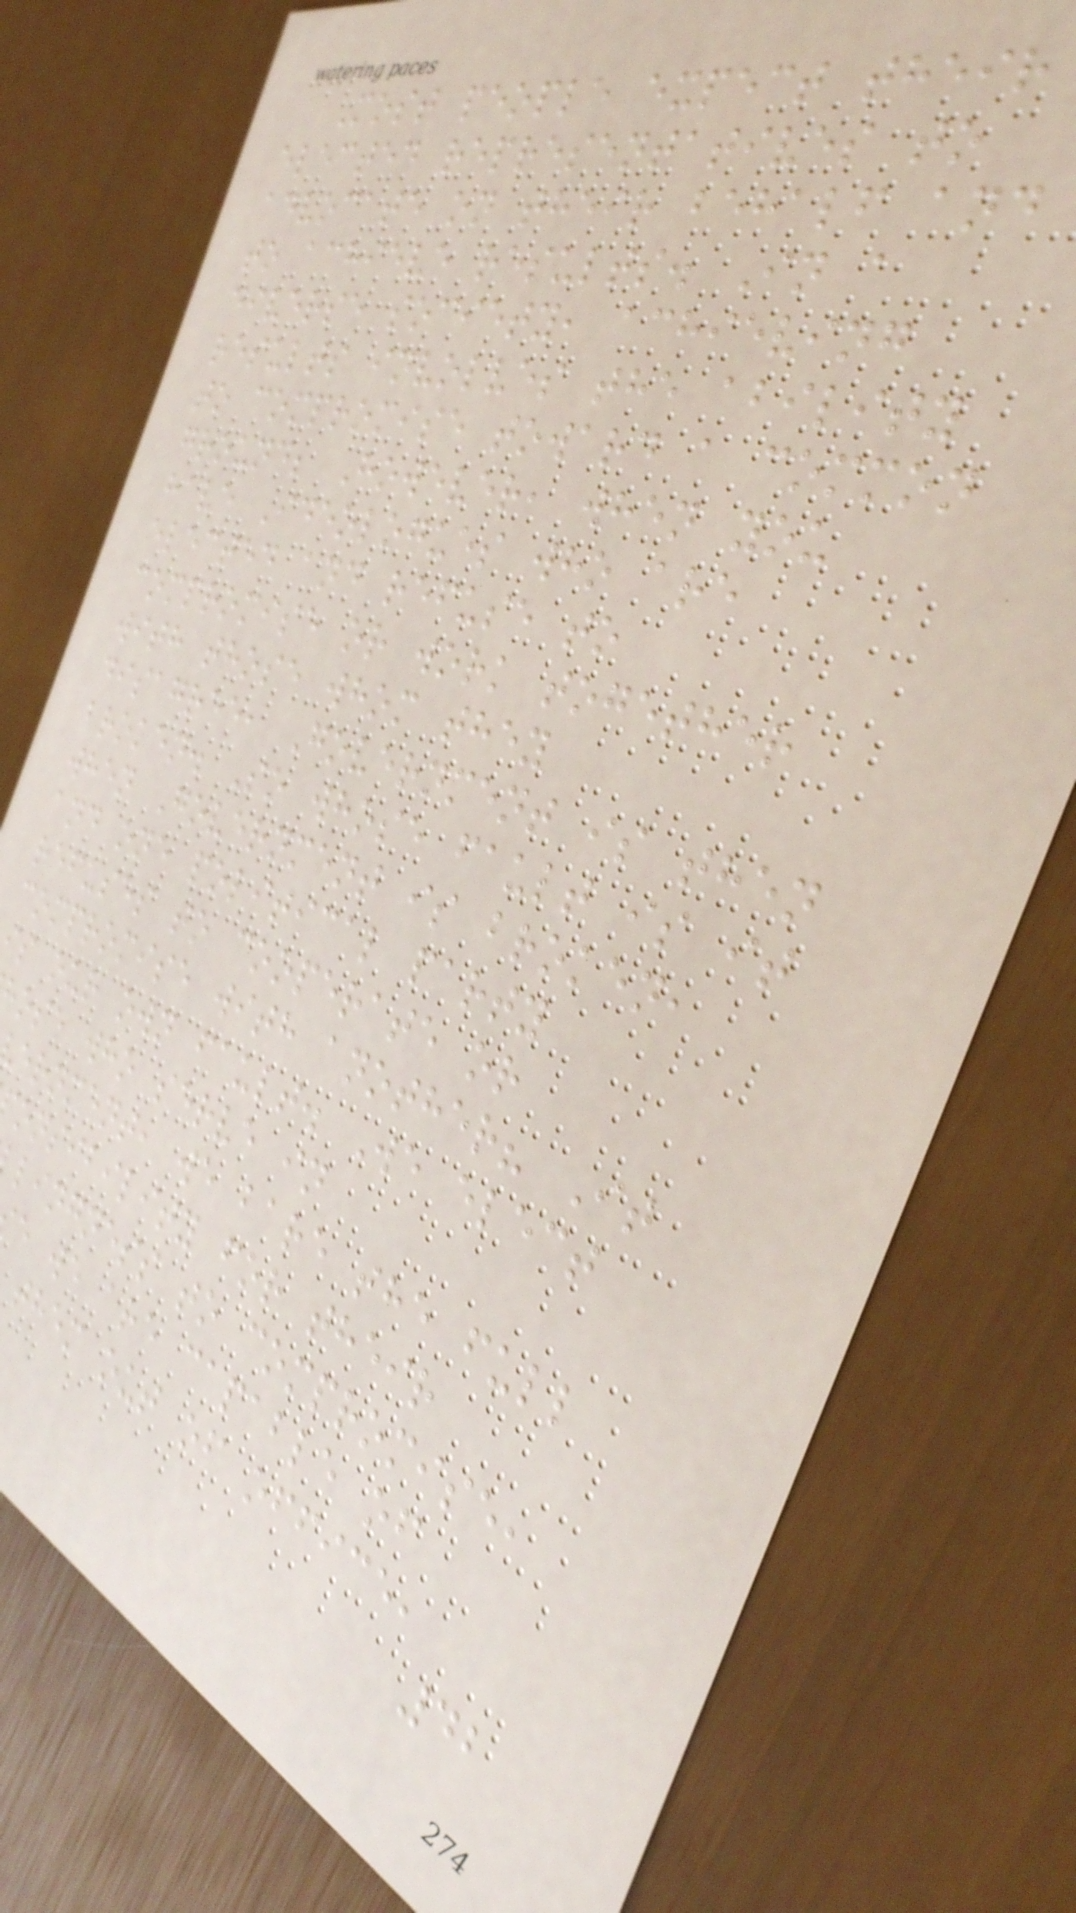Most people expect their
elected representatives to
advocate on their behalf and
to achieve results. In a
diverse society, achieving
results involves the ability
to compromise toward a common
ground; However, when you
have Ideologues who are
elected and refuse to
compromise or work together
with those whom they
disagree, Government is then
broken. So whose fault is it
when Government is broken,
and one political party
refuses to cooperate or
compromise with another? It
is our own fault. We elect
ose who serve in
ernment, we bare the full
onsibility for their
lingness to compromise,
e we are capable of
them out of office,
42
